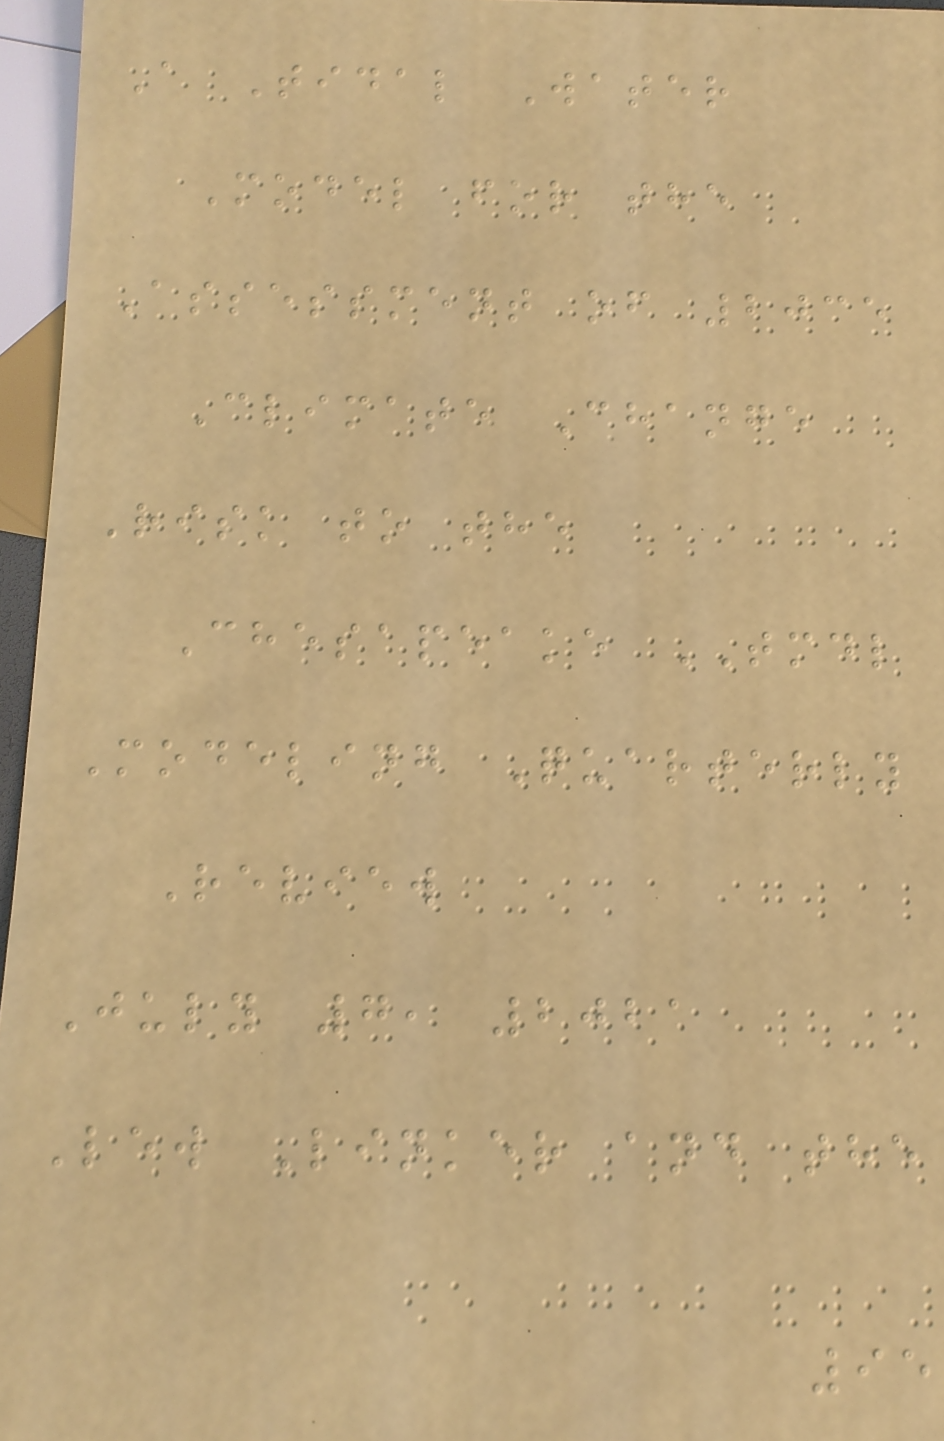A Tidal Water
Model for the
Assessment of 2035
Climate Change
Risk to the
Chesapeake TMDL
Modeling Quarterly
Review
July 7, 2021
Lew Linker and the
95
